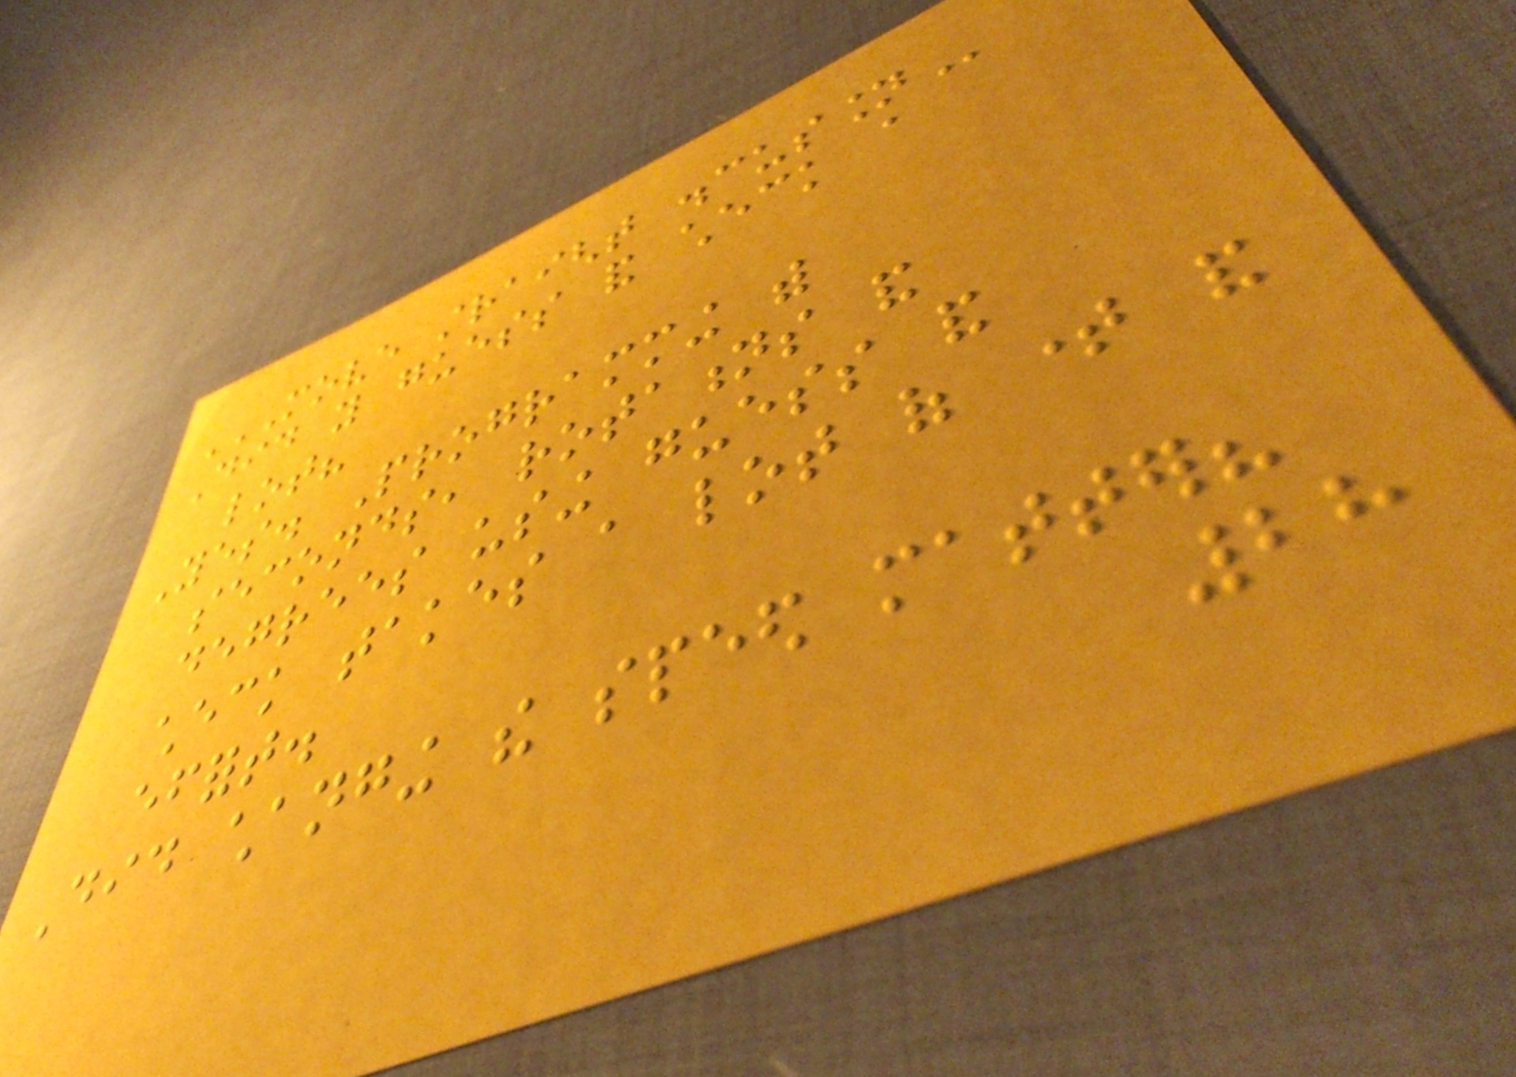MOVE STRAIGHT DISCUSSION
Did you guess and check a
lot?
Yes. Programming with
seconds, rotations and
degrees using guess and
check takes a lot of time and
effort.
Did changing the speed matter?
28
